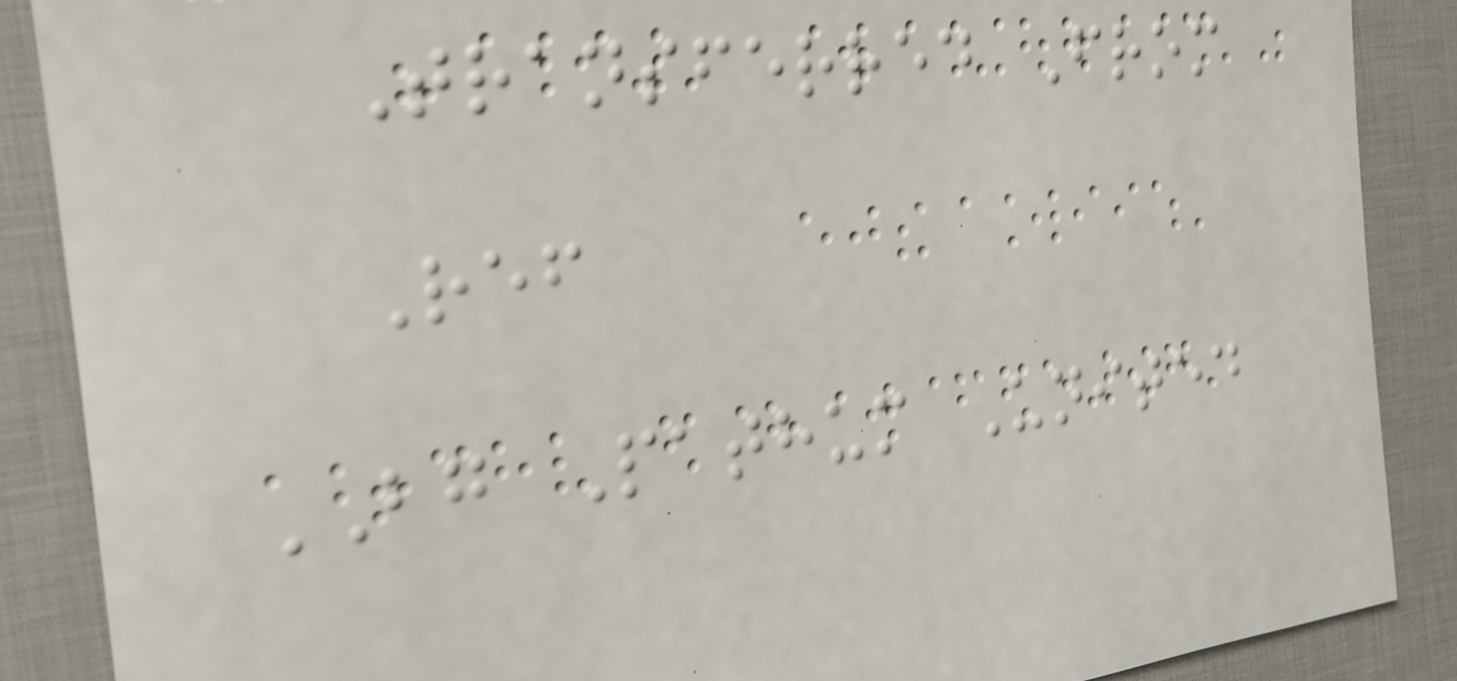Transferred From
Ref
BG Pathum United
